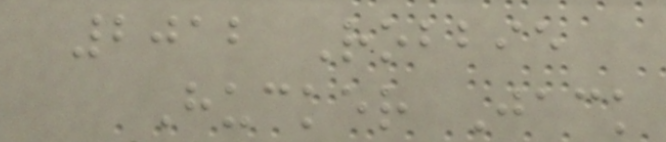2012 Robbie
Hucker Jack
